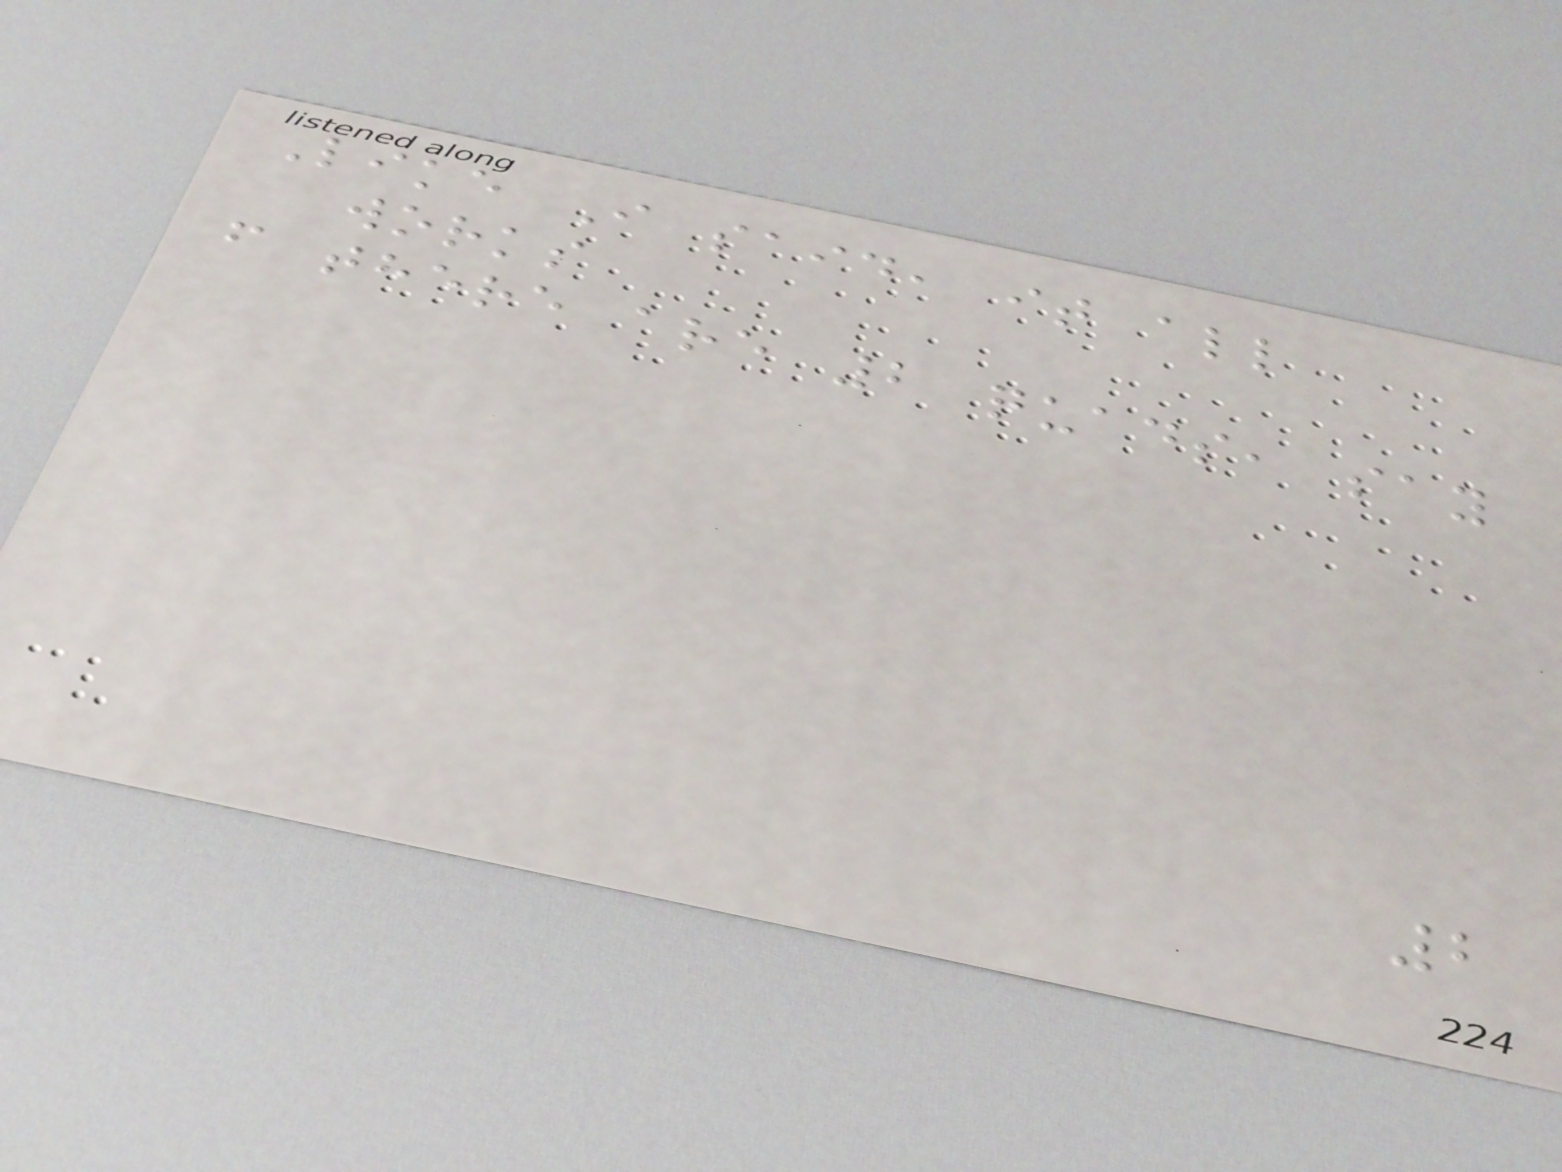Like I said, it all
works
f there are 2 quads, say
2
